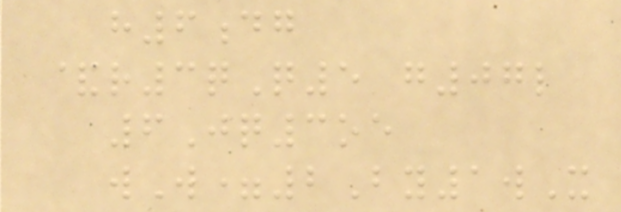h6dg
&r3qQ5 g07l
6Jq3oe
wW=2By1wX
